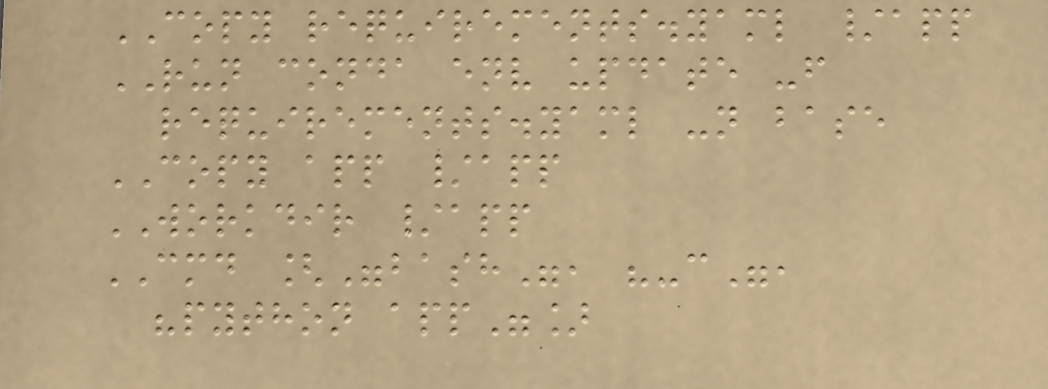COPY requirements.yaml /app
RUN conda env update -f
requirements.yaml -n base
COPY app /app
WORKDIR /app
CMD ["bash", "-c",
"python app"]
